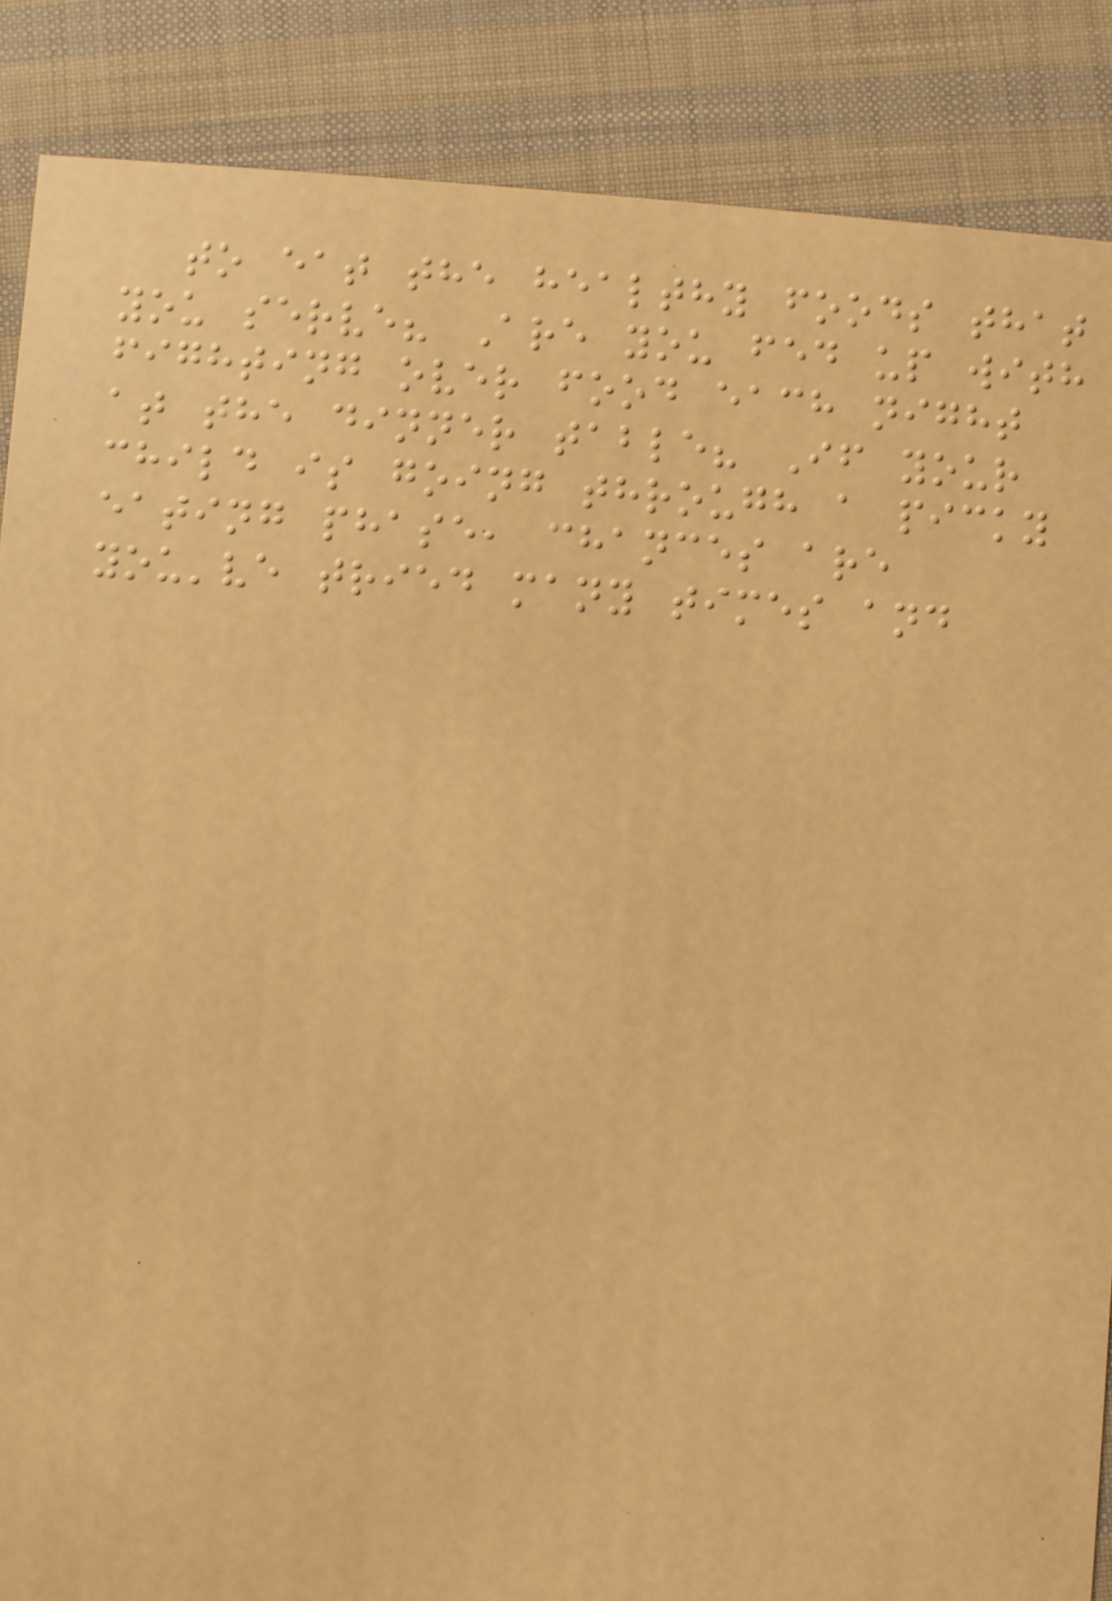to eat the healthy foods that
you serve? Are you fed up with
fighting over food each night
at the dinner table? If your
child is going through a picky
eating phase, chances are
you've tried many times and
